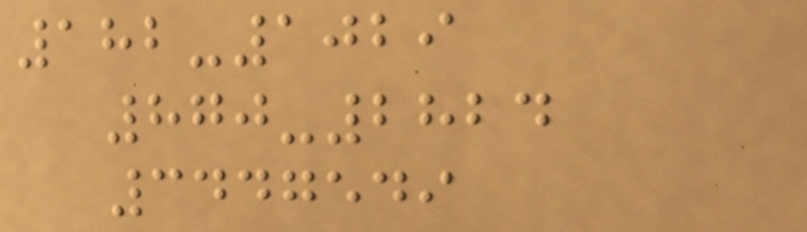182-1029
870-2824
3447549
